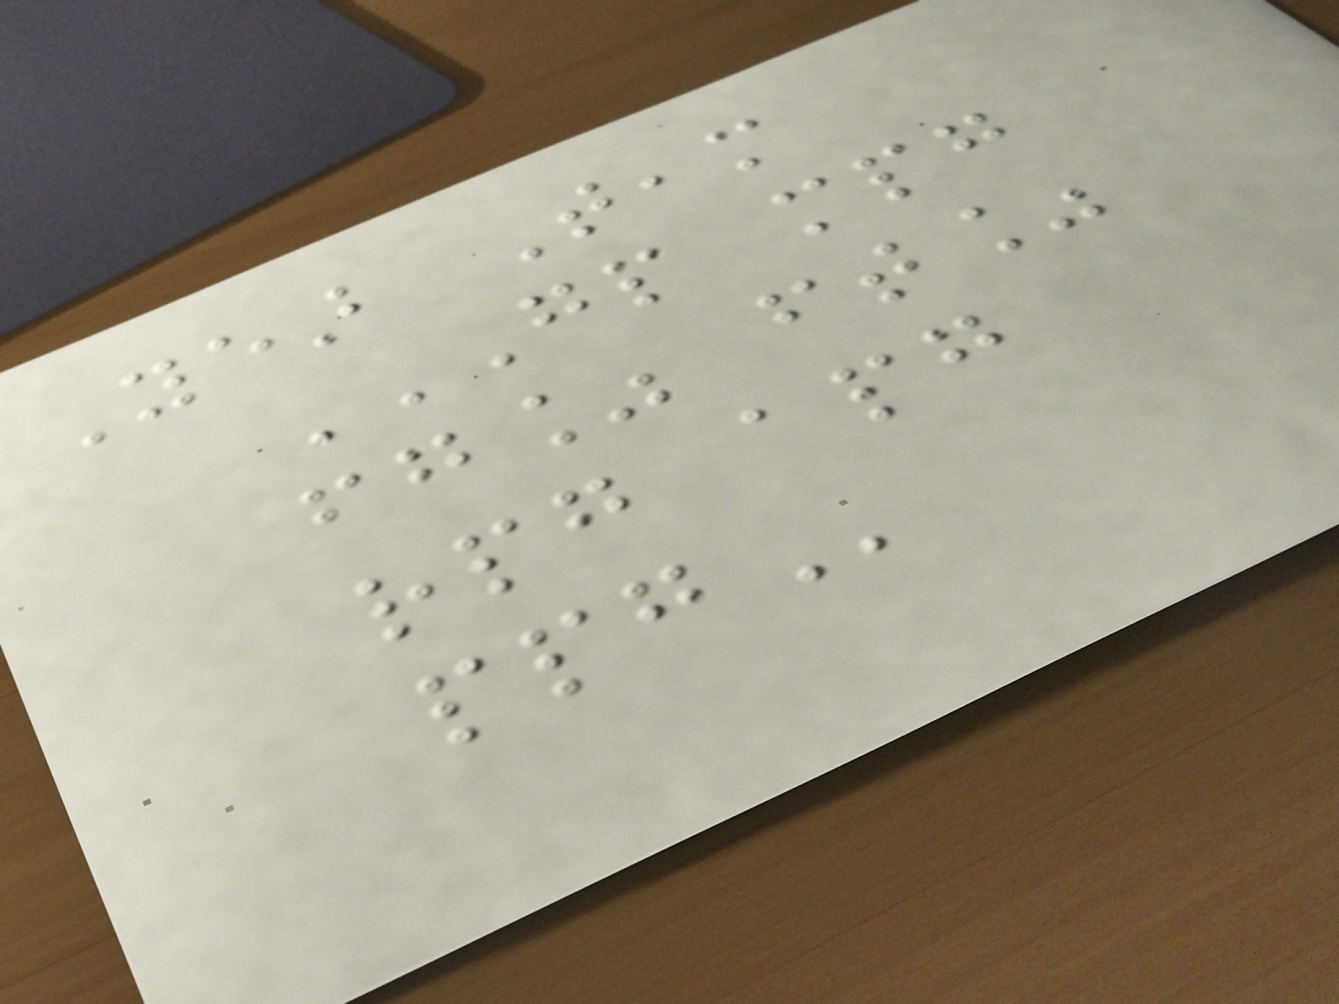Year Team
GP MPG
FG% FT%
RPG APG
PPG
